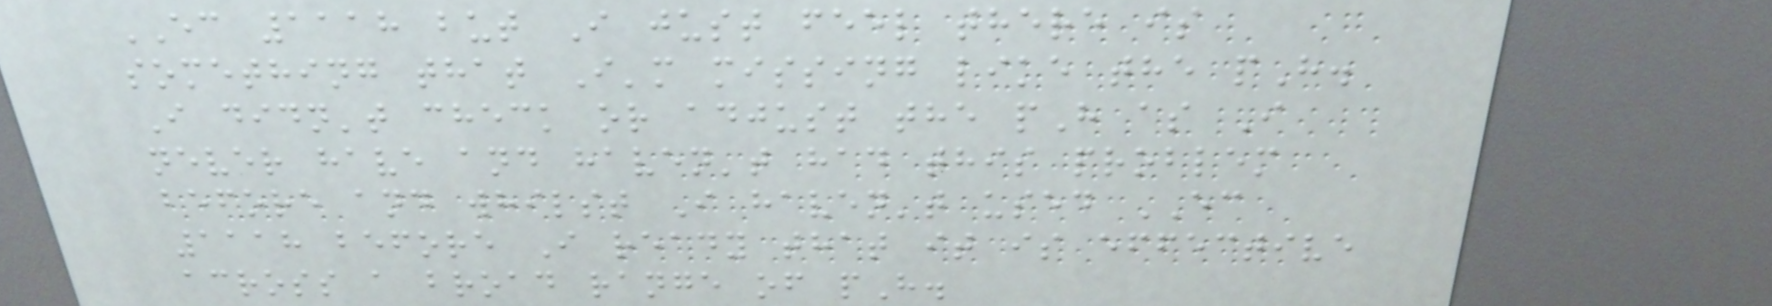EC 1118 but I just feel there is
something that I'm missing like the pH.
I didn't check or adjust the pH as I
never have and haven't had this problem
before and whilst I haven't used EC
1118 before I ready that it is effective
across a broad range of pH.
